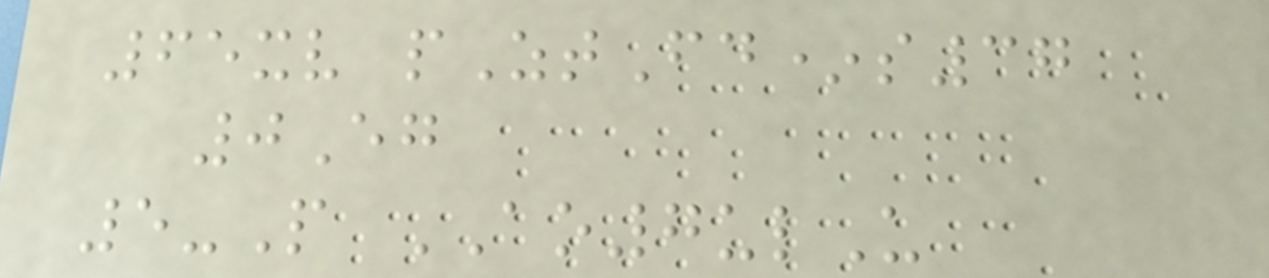65xv pZtFd*s37
0Eg
5-P AO7ulU
